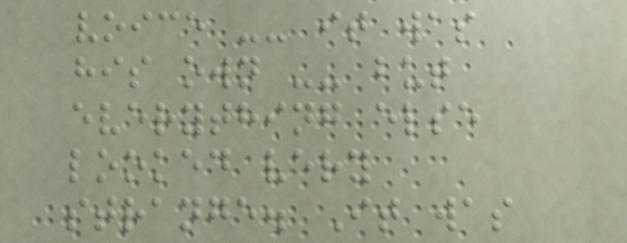voice -- it was
his own -- but
everything else
looked very
strange. It was
